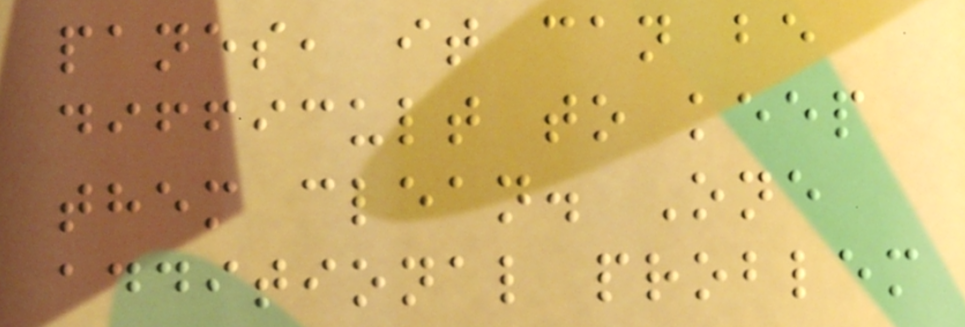panes, it can be
difficult to keep
them clean. One
additional problem
